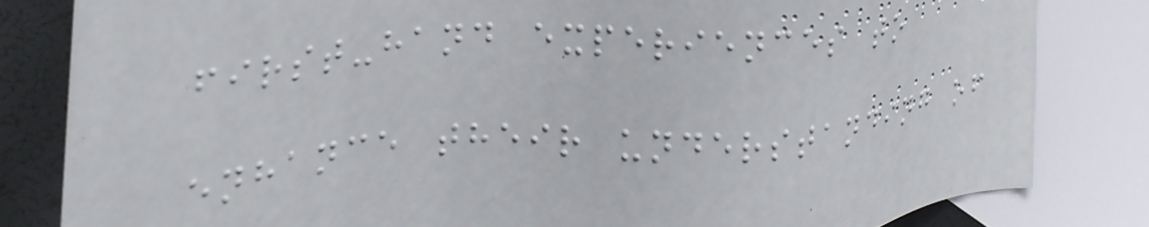first-hand experiences to
enhance their understanding of
